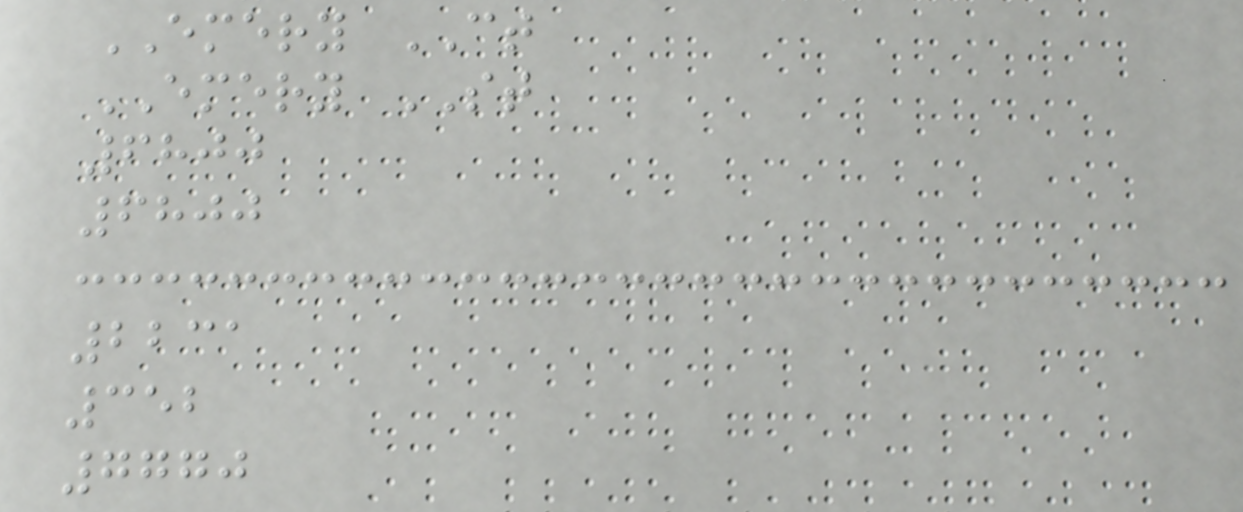EMERY CT
EMERY ST
6800
6800
2231
352
7770
